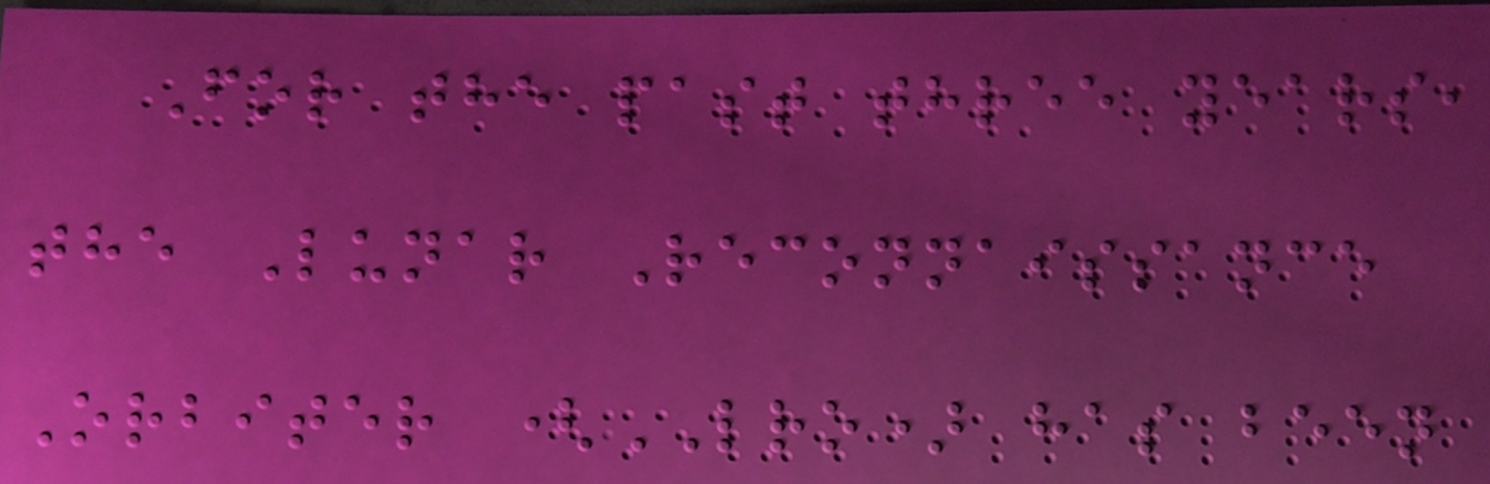For the past three years,
the Lunar Reconnaissance
Orbiter (LRO) has been
